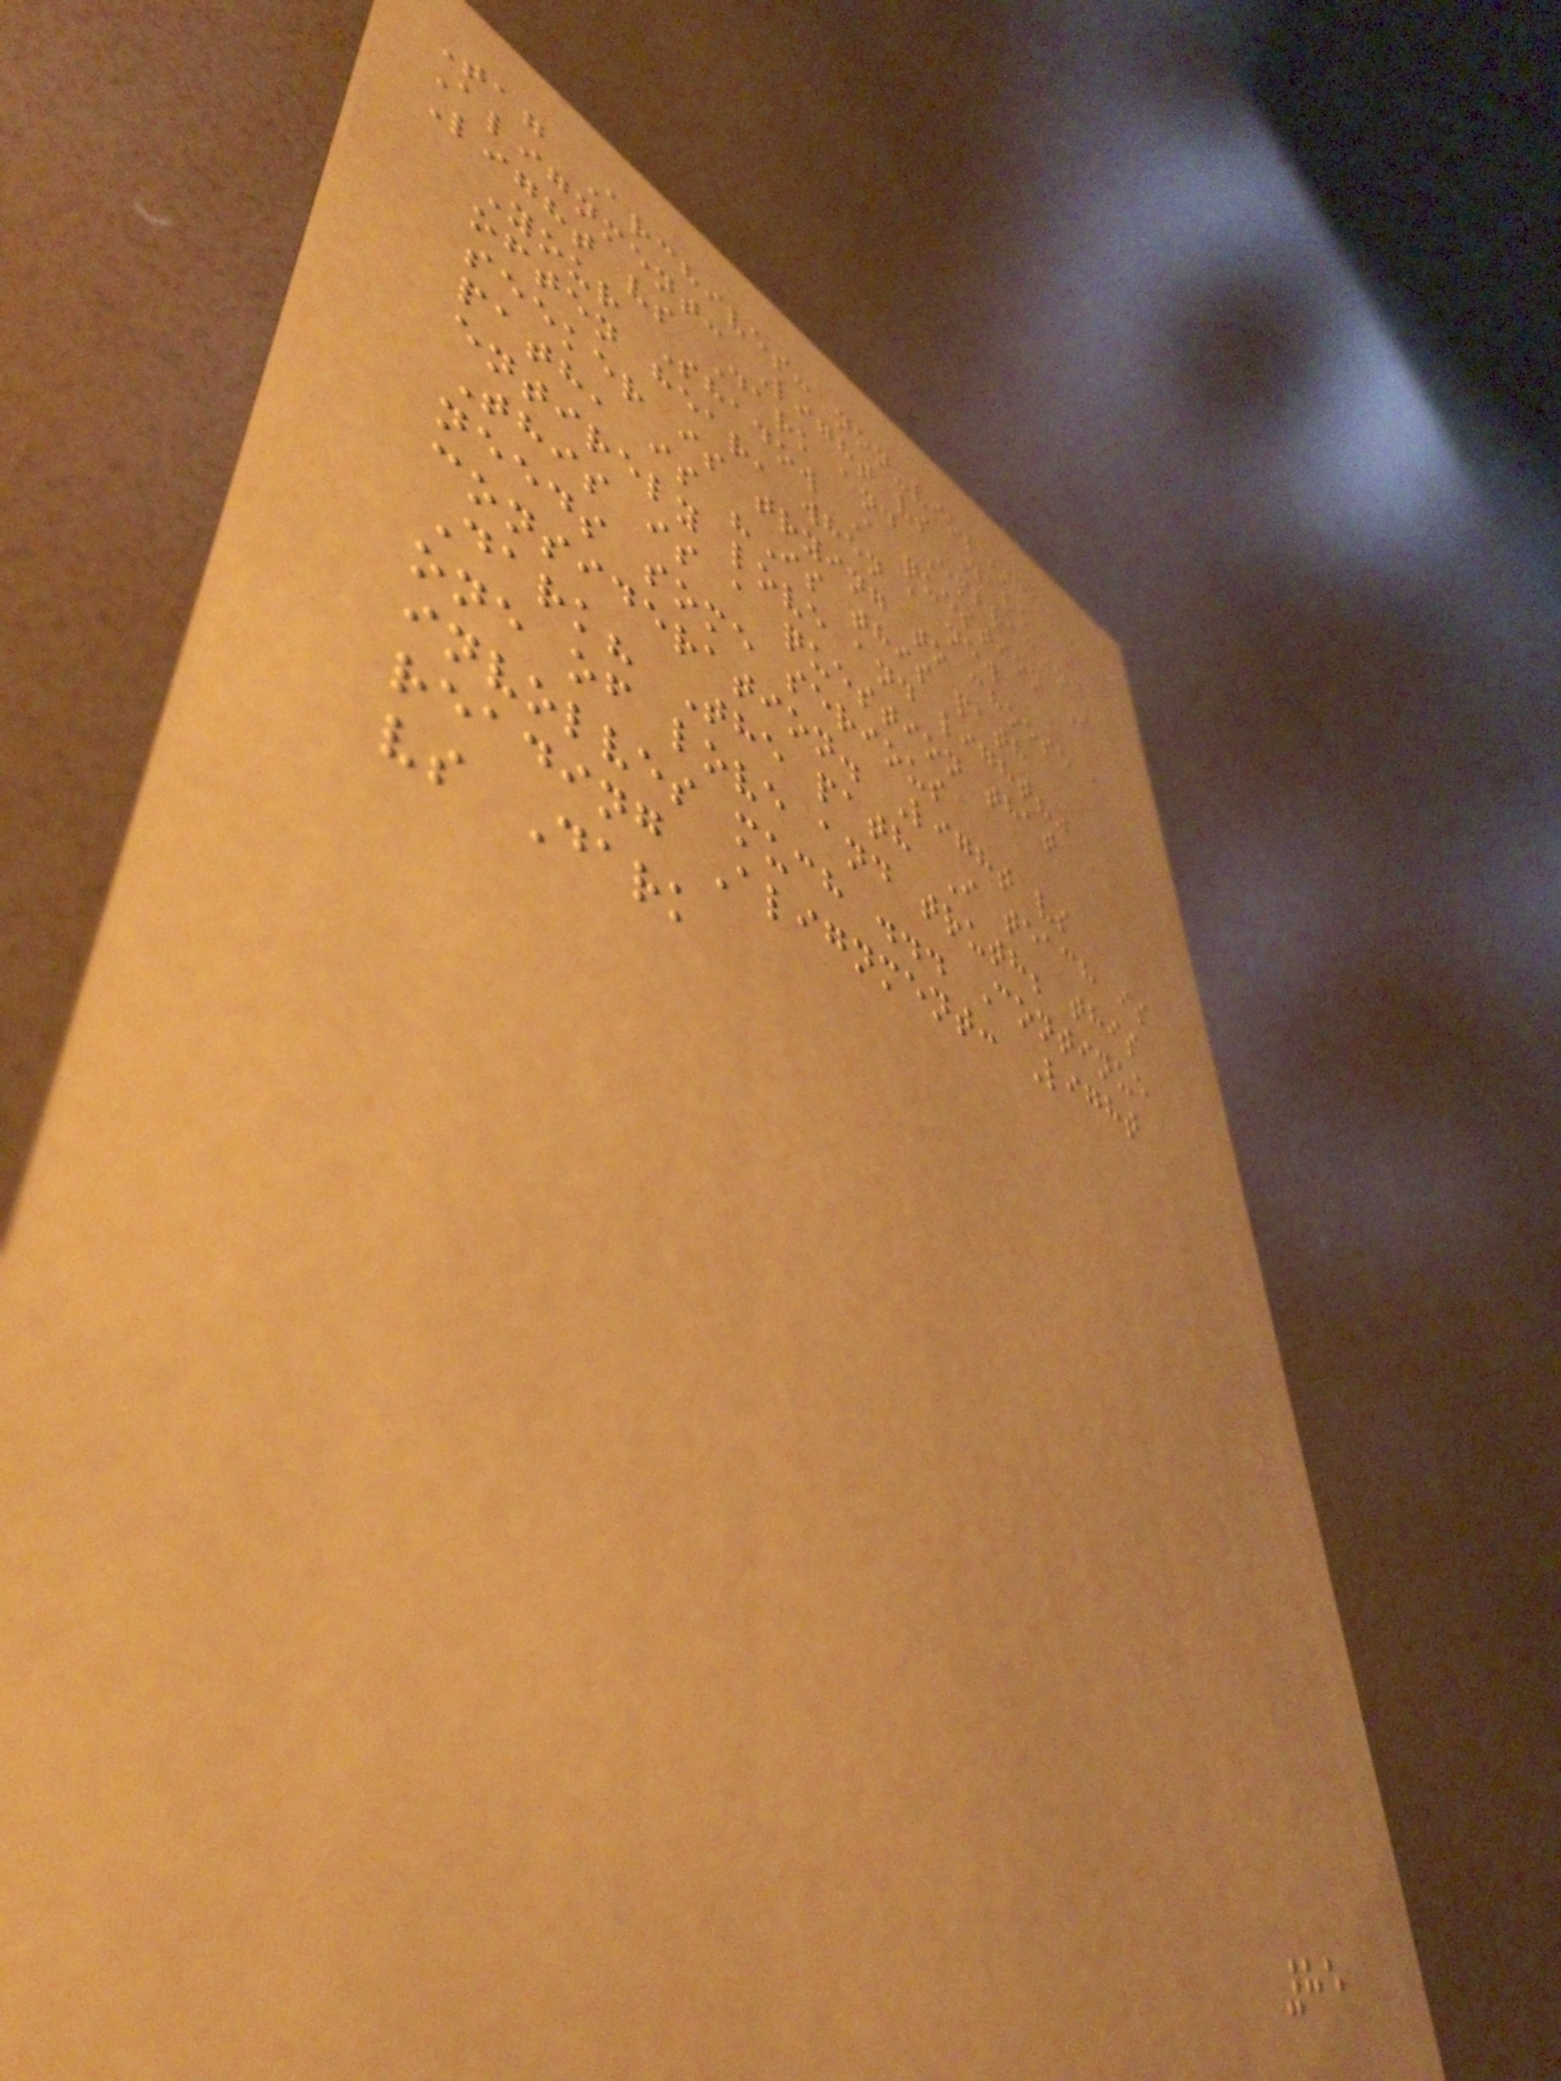Tag Archives: non-violence
Alignment: Light vs Dark
Light vs Dark and Embracing
Your Shadow A question I
often hear, when a new
seeker is trying to choose a
path, is "Is this path
entirely love and light?"
This is a question that
needs some serious
consideration. Light vs
Dark? The path I teach is
one of love and truth; this
involves much ... Continue
reading Alignment: Light
vs Dark
85
